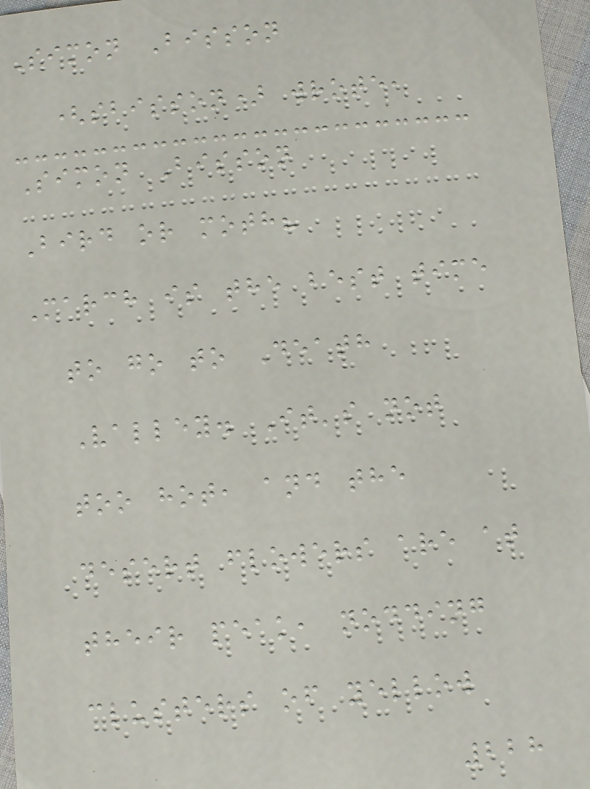Simon Bisson
(sbisson) wrote,
Simon Bisson
Bird or moth?
March is the best time
to go to Death
Valley. It's not
too hot, and the
desert flowers are at
their peak, nodding
clusters of yellow
228
